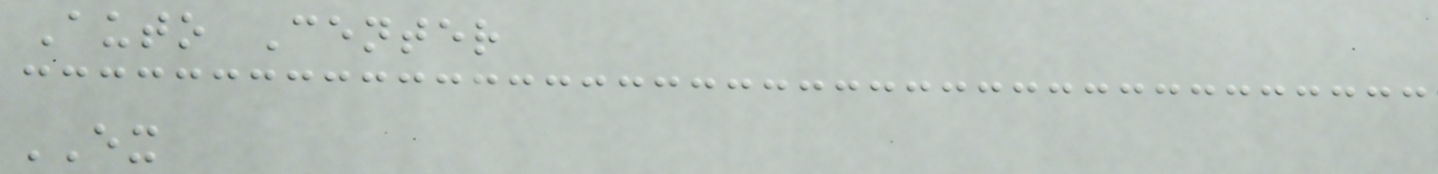Auto Center
EX
